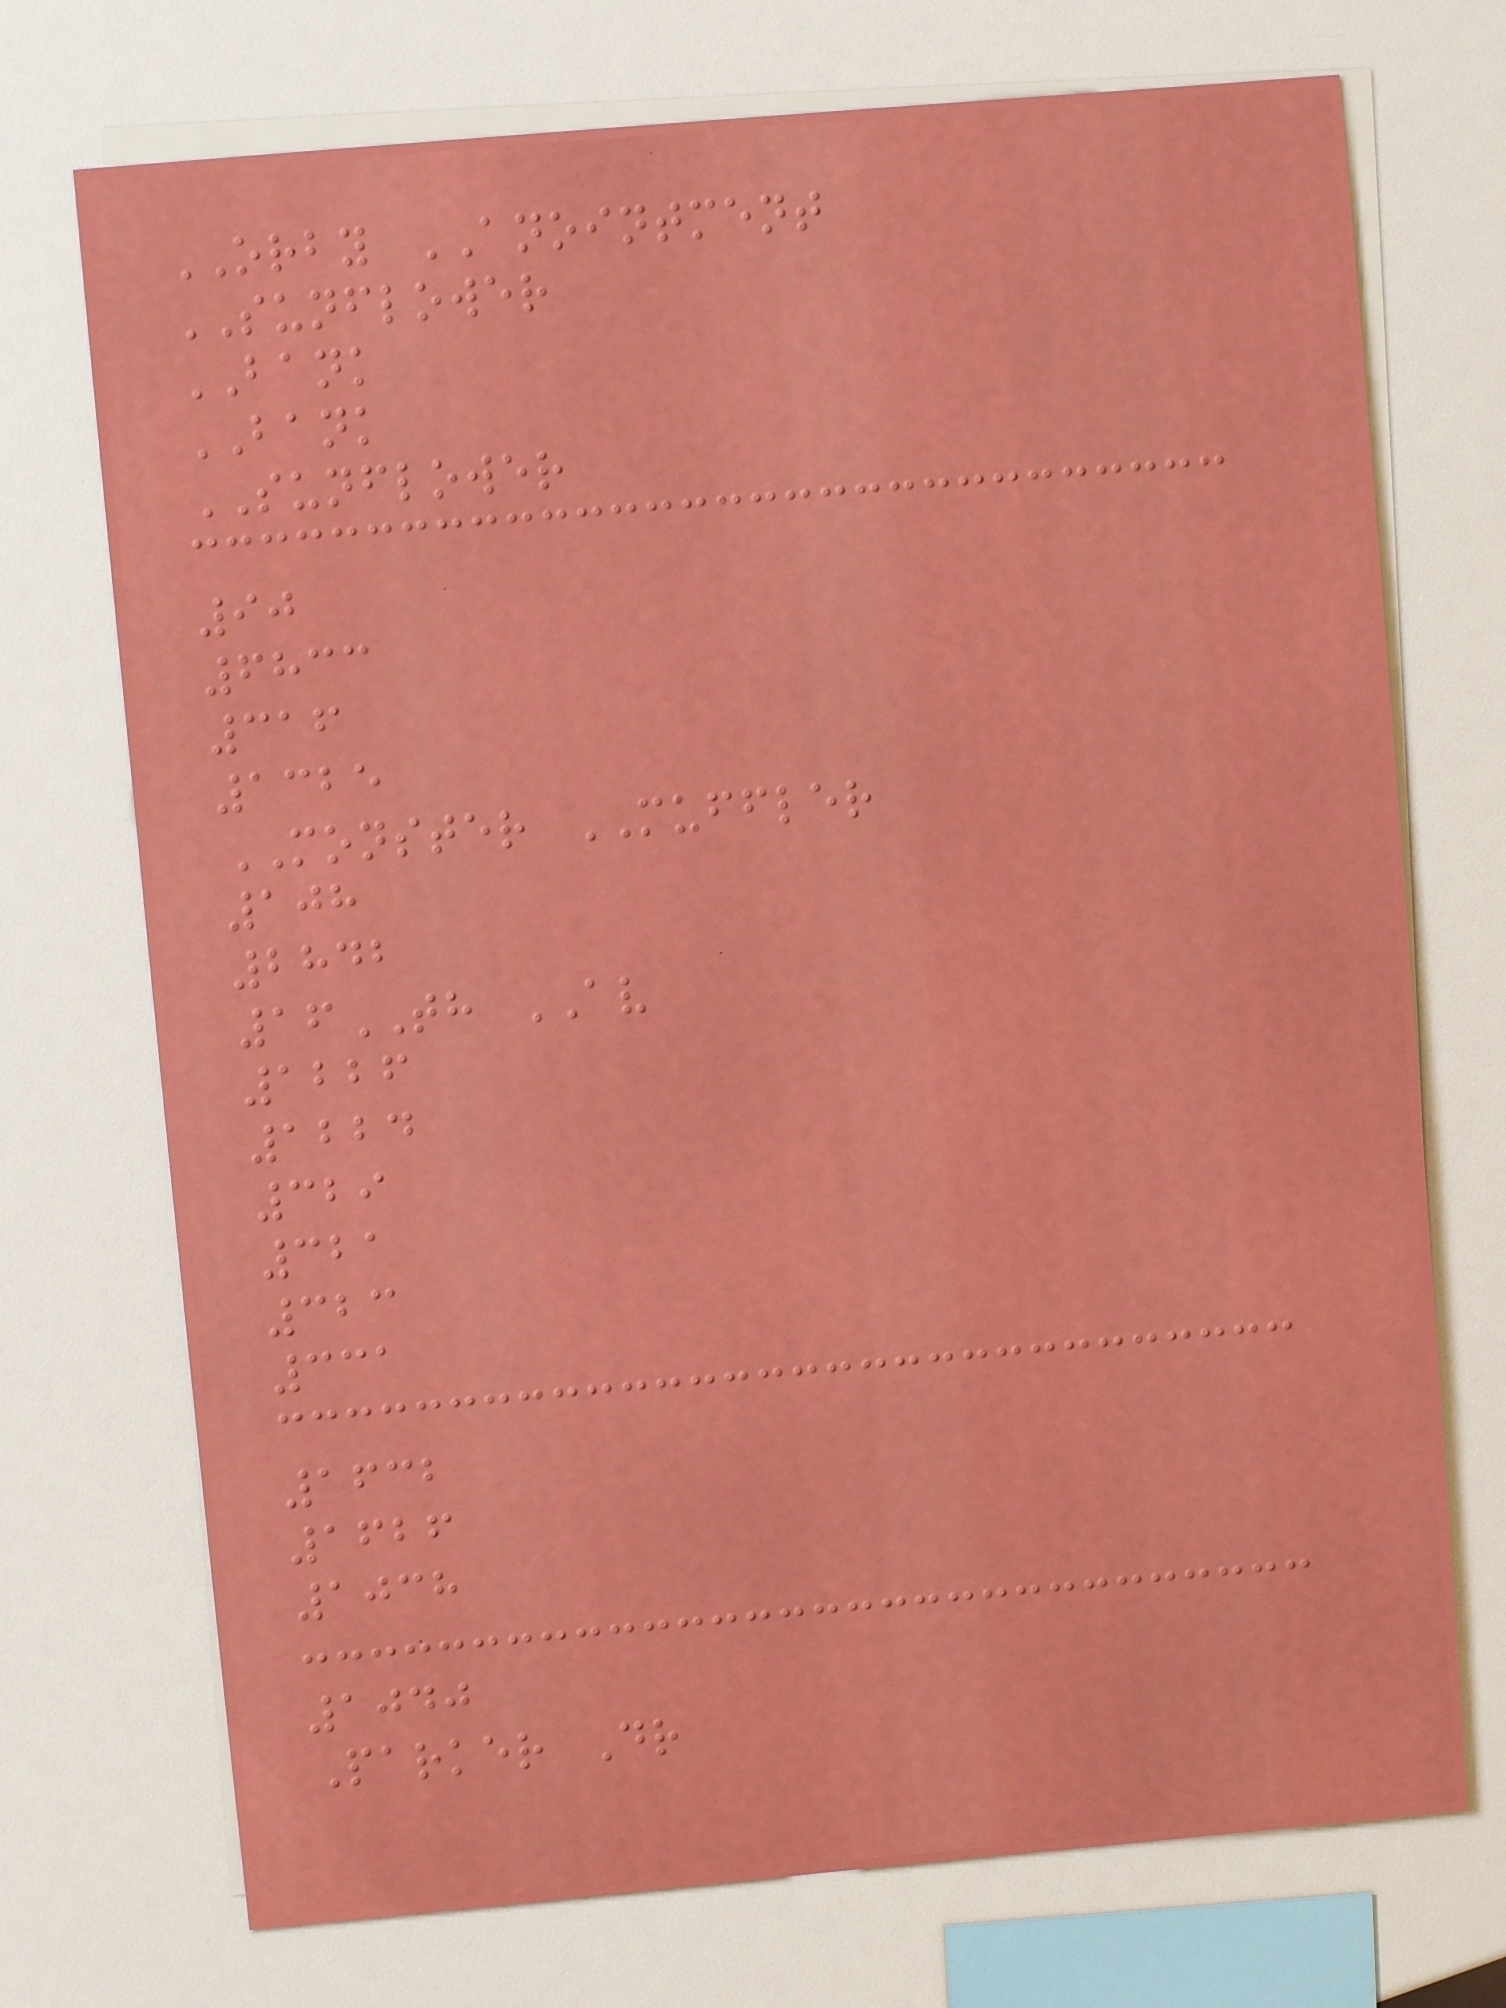ORBY ANOINTMENT
SUNFLOWER
BANK
BANK
SUNFLOWER
90
6833
316
1325
MONSTER MUFFLER
108
2842
16TH AV
1226
1224
329
321
323
331
1632
1626
1038
1040
Parker Dr
